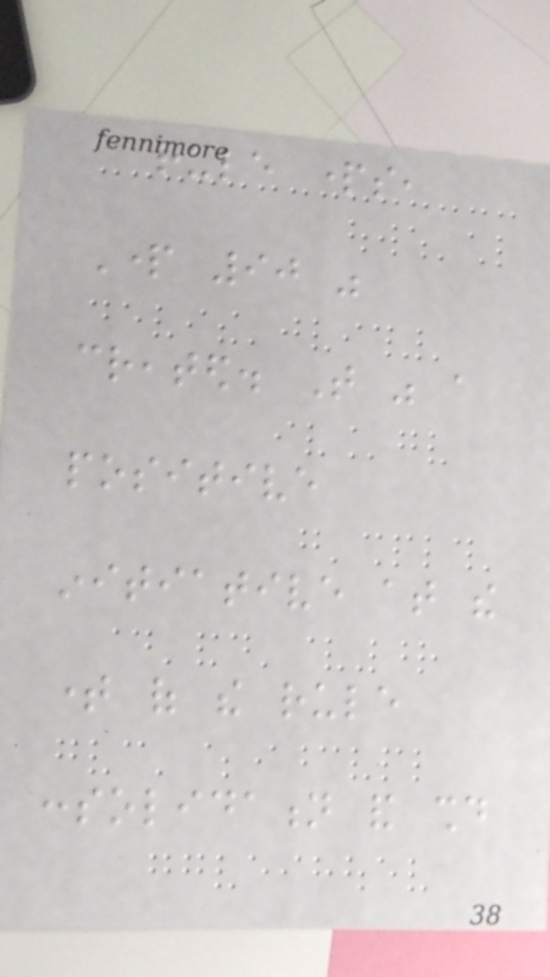rule parts,
Part 90 was
created. That was a
positive
initiative at the
time of the rule
consolidation and should
